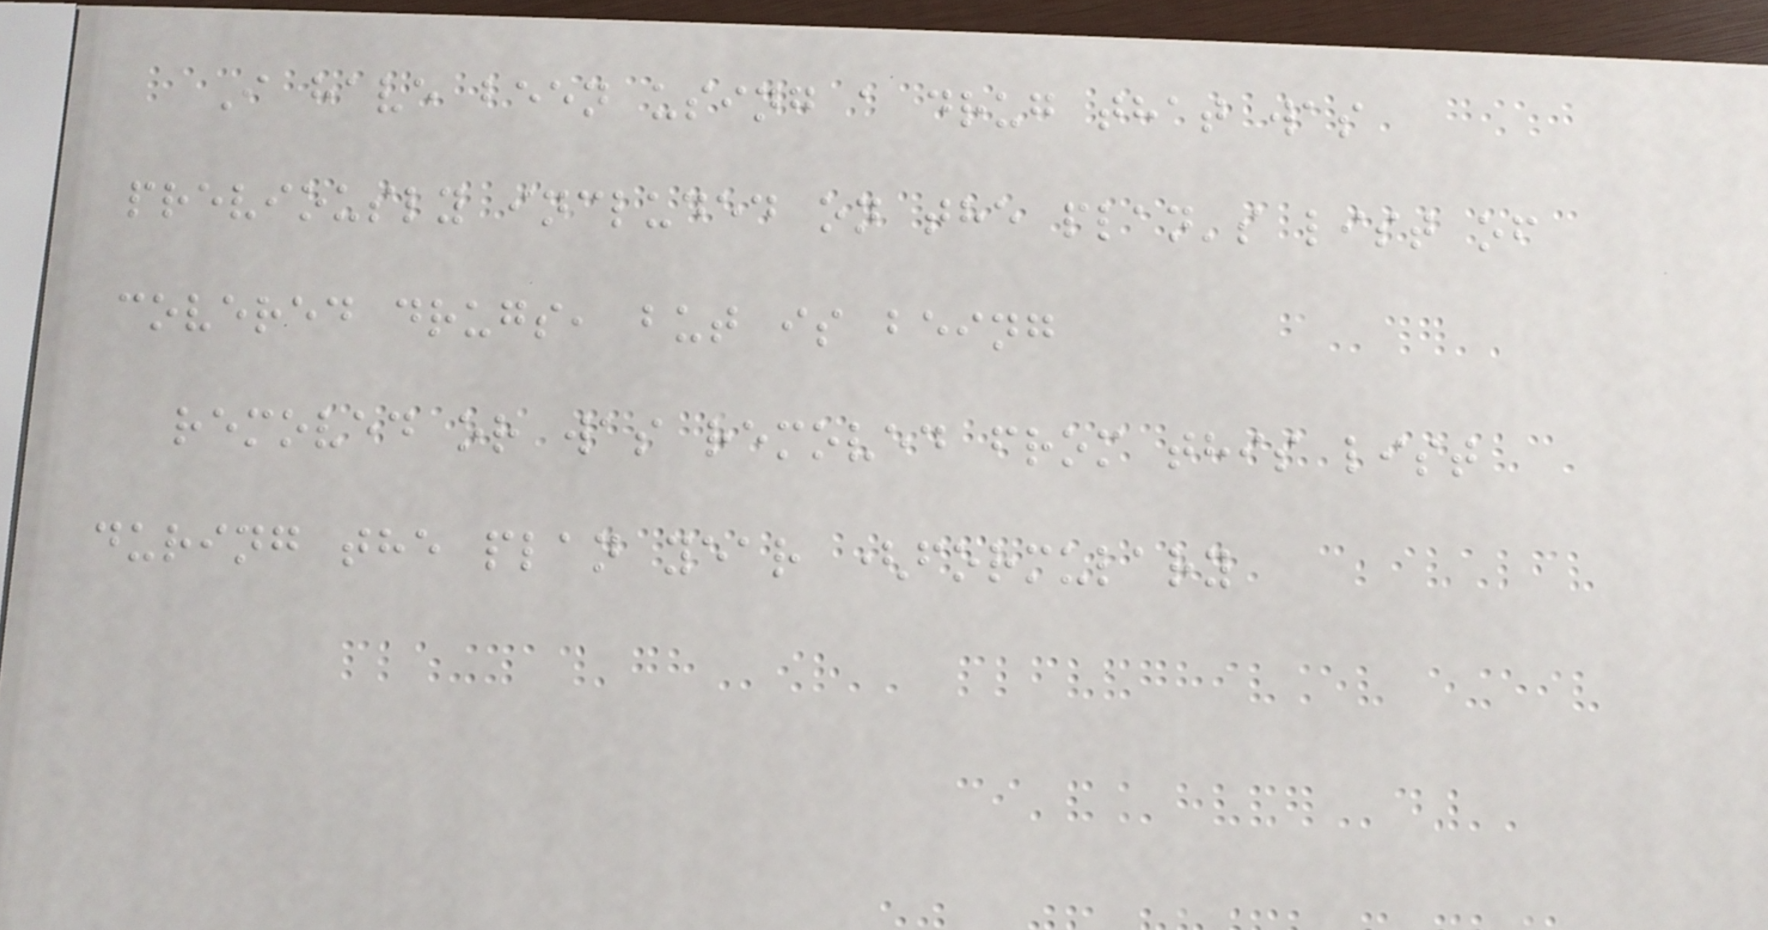I have been using a drug that was
previously included on the plan's list of
covered drugs, but is being
removed or was removed from this list
during the plan year (formulary
